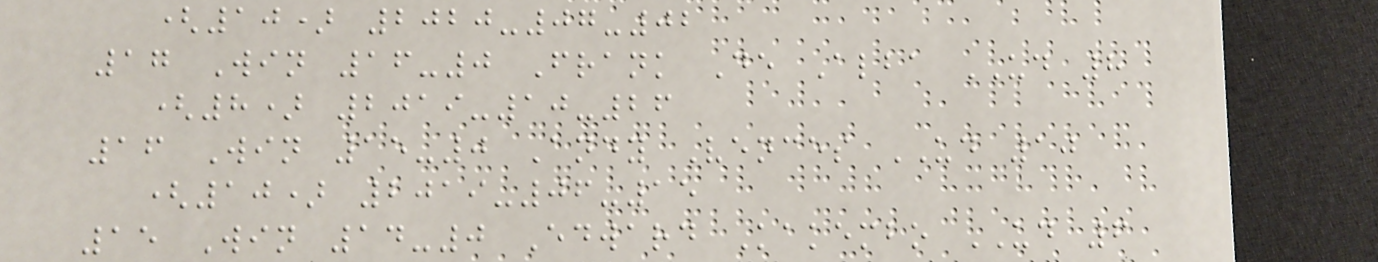(10) 2020-07-02
17 Win 16-0 Frank De Alba UD 8
(8) 2019-10-26
16 Win 15-0 Andy Vences UD 10
(10) 2019-06-15
15 Win 14-0 Edward Kakembo UD 6
